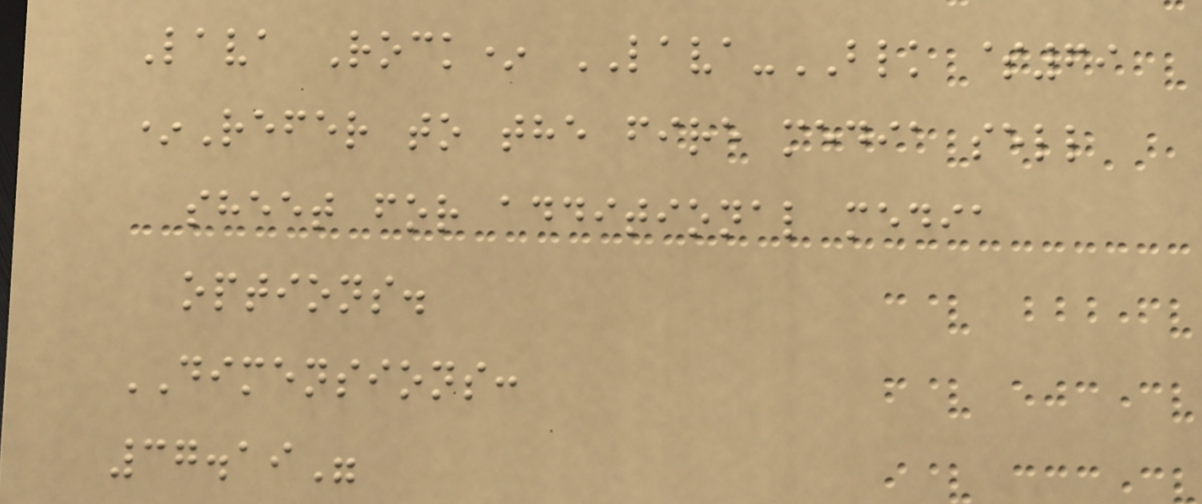Lava Rock* LAVA-BLK $69
*Refer to the fire media sell
sheet for additional media
options.
DIMENSIONS:
37.19"
